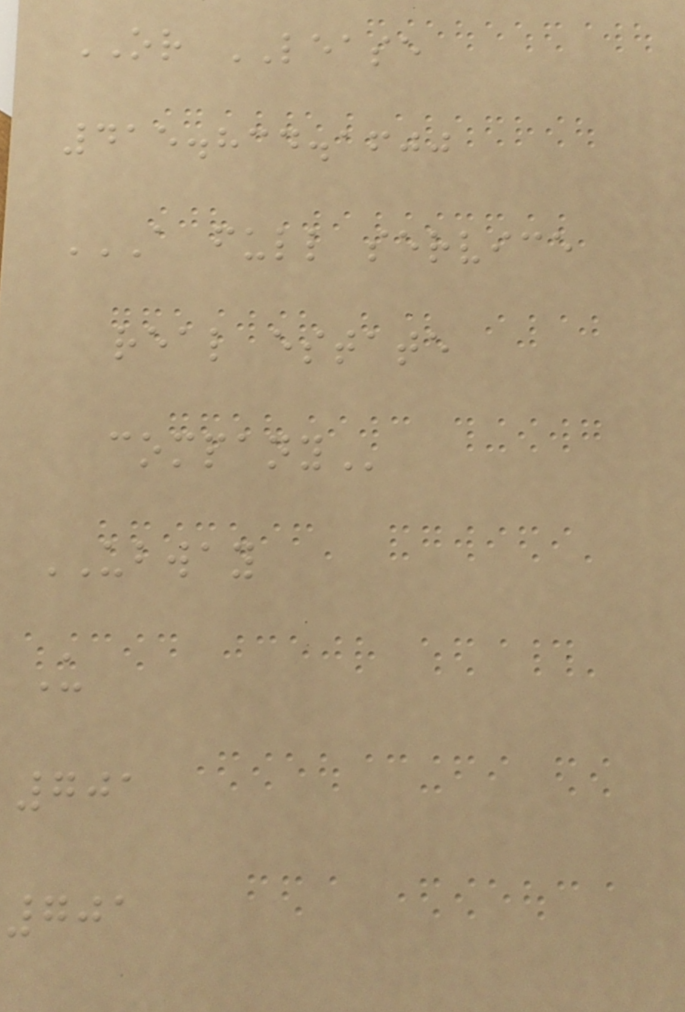OR LEASE
415.834.1600
A FULL SERVICE
REAL ESTATE
COMPANY
UBWAY
U
701
701
